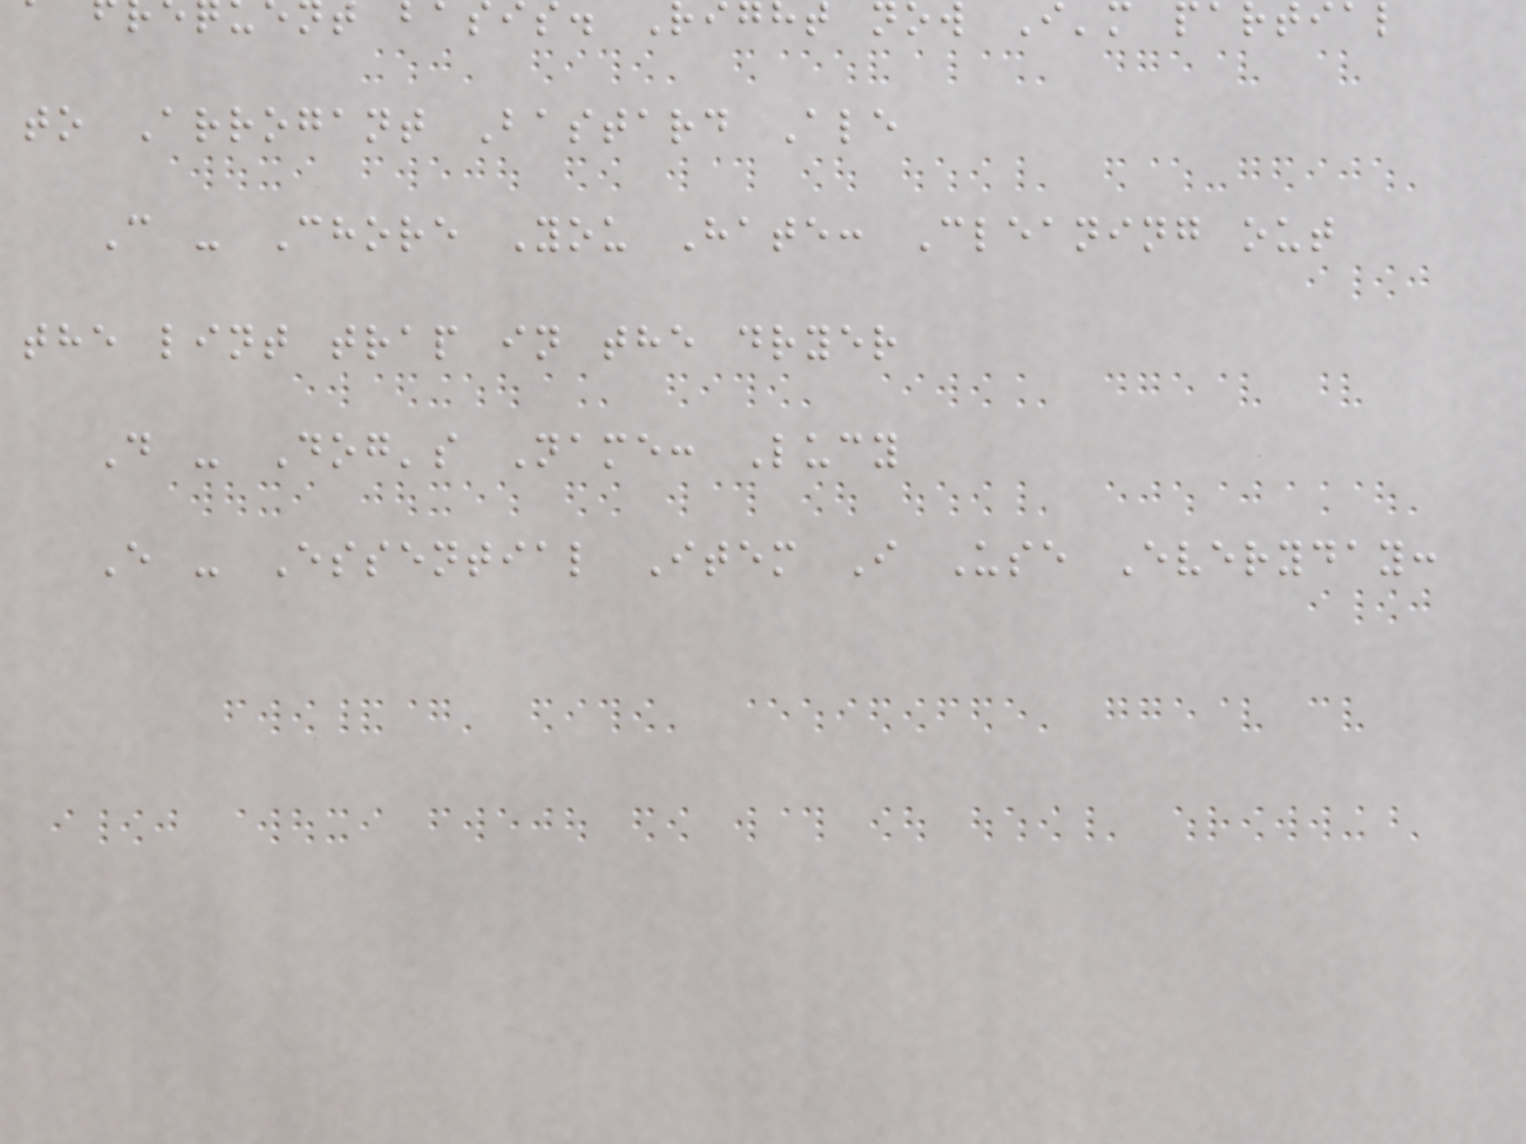t now I'm partial
to Arrogant Bastard Ale
C - Chore You Hate: Cleaning out
the lint trap in the dryer
D - Dog's Name: Lucy
E - Essential Item I Use Everyday:
